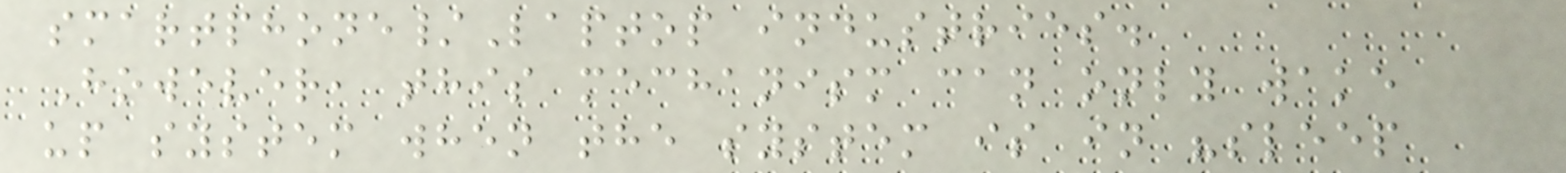smartphone/Laptop industries.
However, this mechanism can only wake
up system when the system is in "sleep
